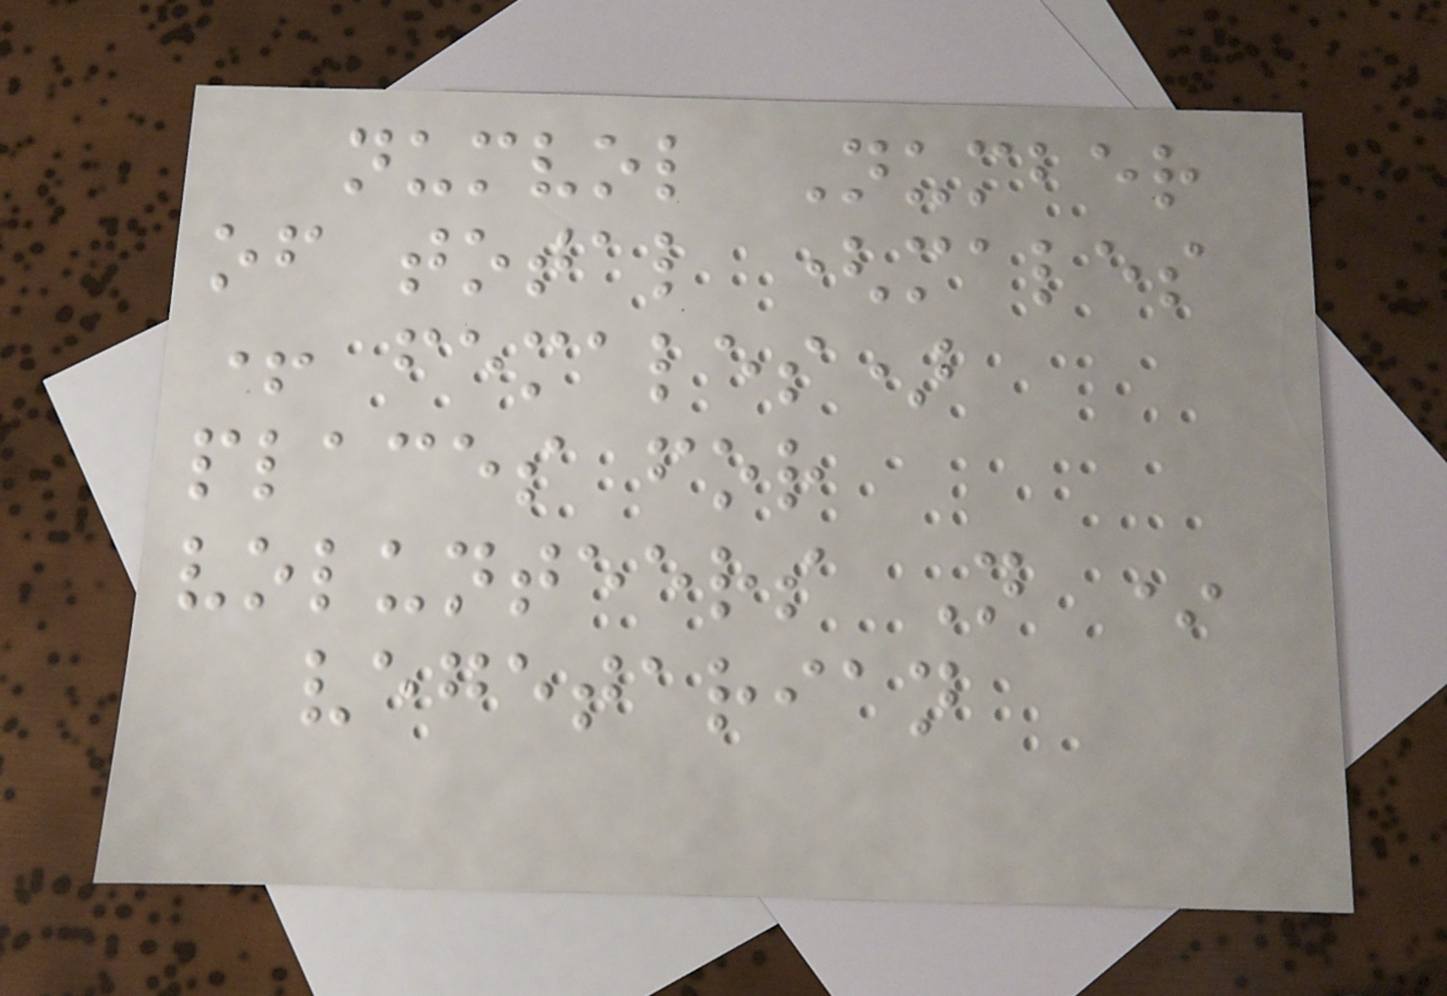numvol Number
of total (males
+ females)
places for
volunteers N *
vegetarian
